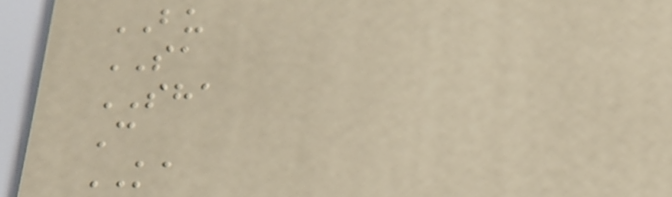BU
SA
SHA
C
KA
